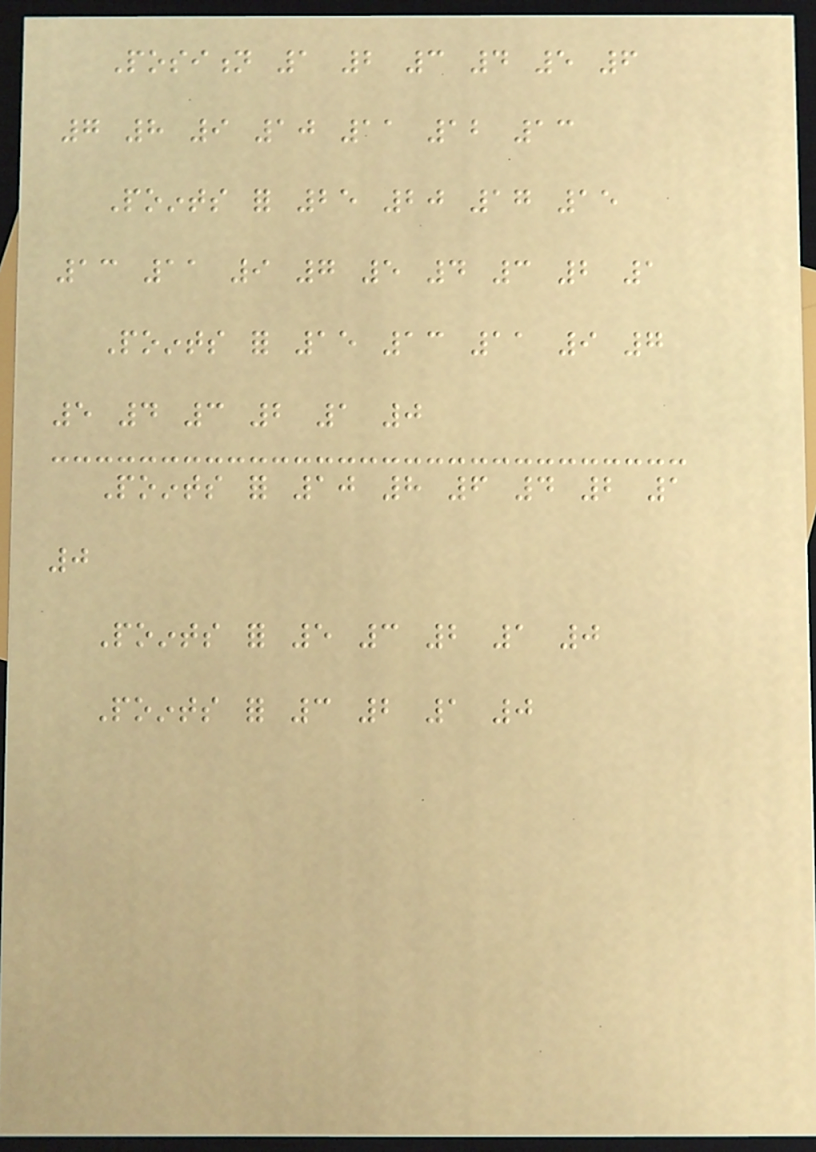Position 1 2 3 4 5 6
7 8 9 10 11 12 13
Points for 25 20 17 15
13 11 9 7 5 4 3 2 1
Points for 15 13 11 9 7
5 4 3 2 1 0
Points for 10 8 6 4 2 1
0
Points for 5 3 2 1 0
Points for 3 2 1 0
